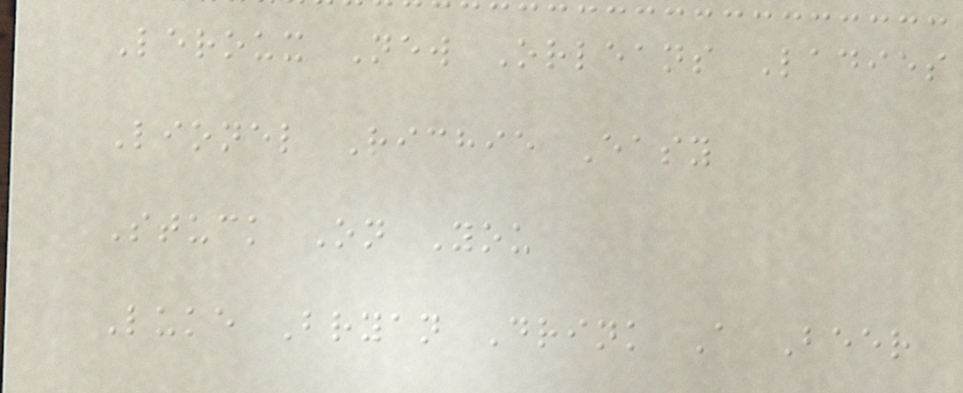Leroux New Orleans Ladies
Lionel Richie Easy
Stuck On You
Luke Bryan Drink A Beer
